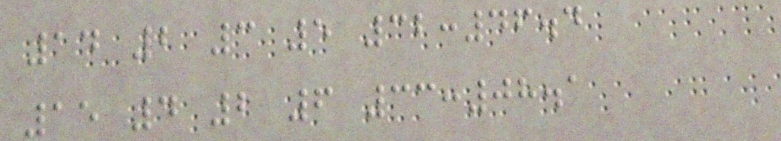14 2 3 5 32:46.4
15 4 2 6 33:08.1
